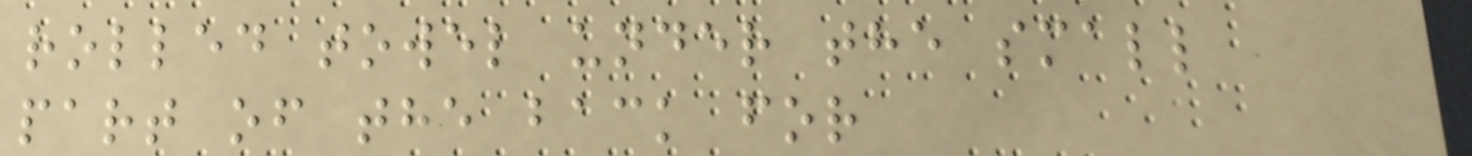rolled towel under the small
part of the back for
